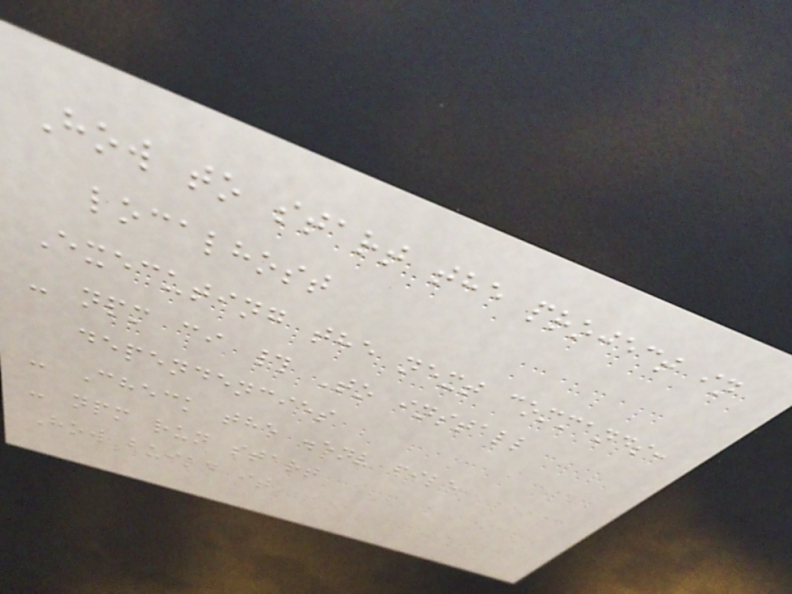How to start the project in
localhost
Executing the next commands:
- npm ci # To install
dependencies
- Check the .env file
- npm run start
How build it
